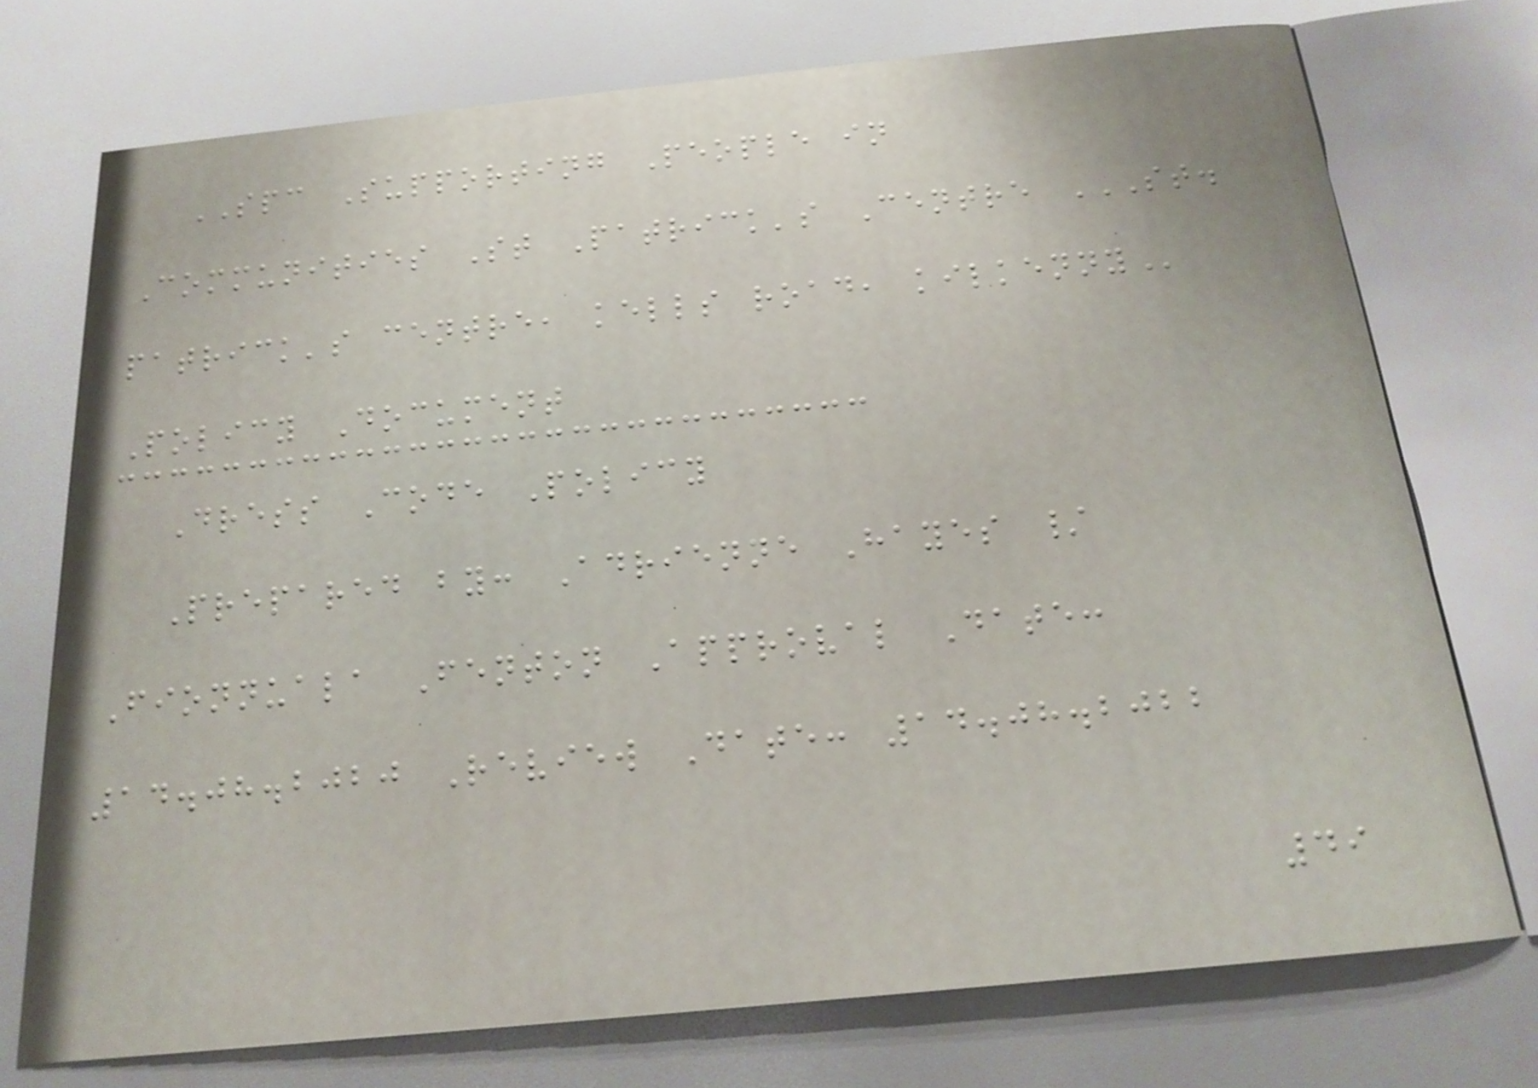SPC Supporting People in
Communities St Patrick's Centre ST.
PATRICK'S CENTRE, KELLS ROAD, KILKENNY
Policy Document
Dress Code Policy
Prepared by: Adrienne Hayes /
Fionnuala Fenton Approval Date:
14.08.2020 Review Date: 14.08.2022
49
